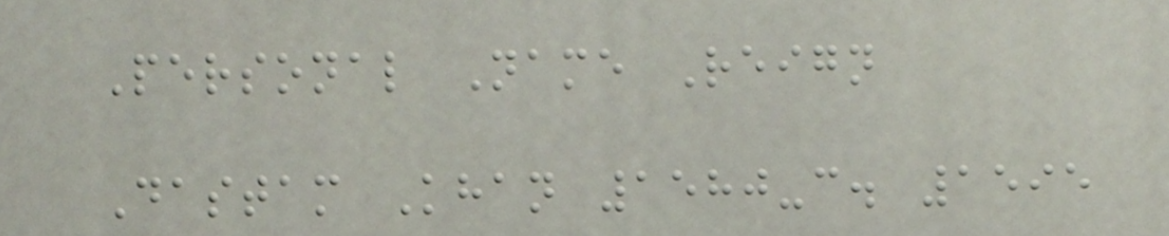Personal Name Reign
Dastam Khan 1580-c. 1595
